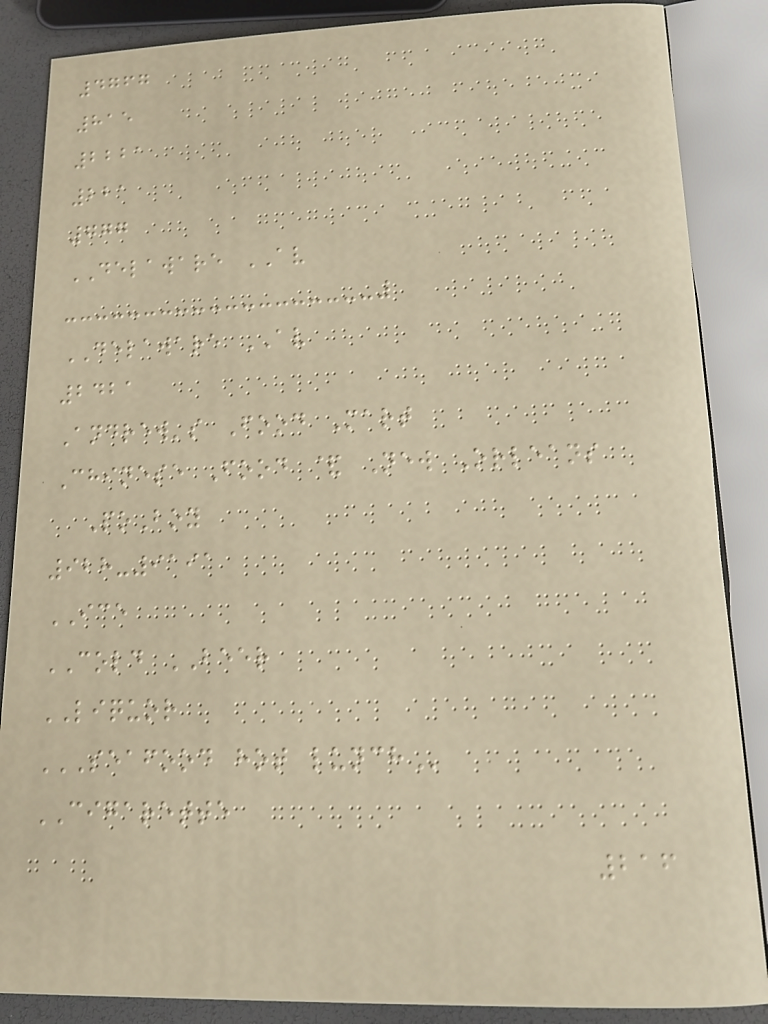4767
815
2221
221
777
DELAWARE AV
DELAWARE AV
2421
Andrew's Food Mart
Chinese Food & New Orleans
PoBoy
928-9191
ICE
COLD BEER
LIQUOR
SEAFOOD HOT LUNCH
CIGARETTE
216
